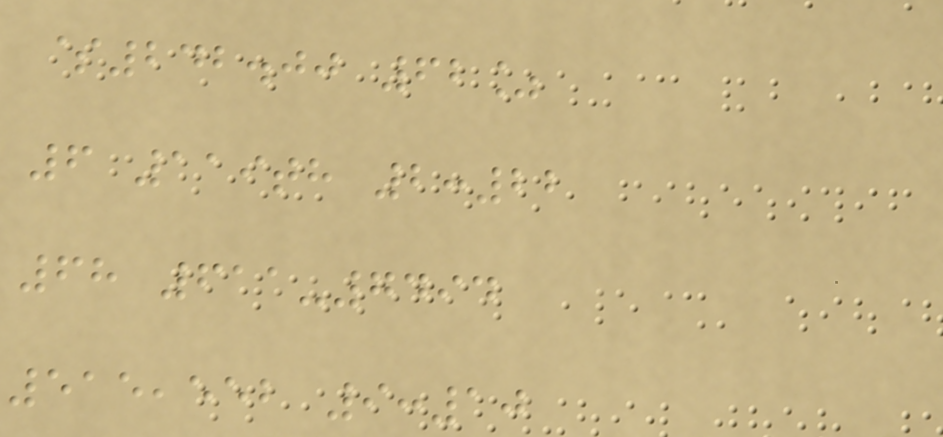$242.00 62%
6 119th 2:22
68 611-7494
515,552 9:10
